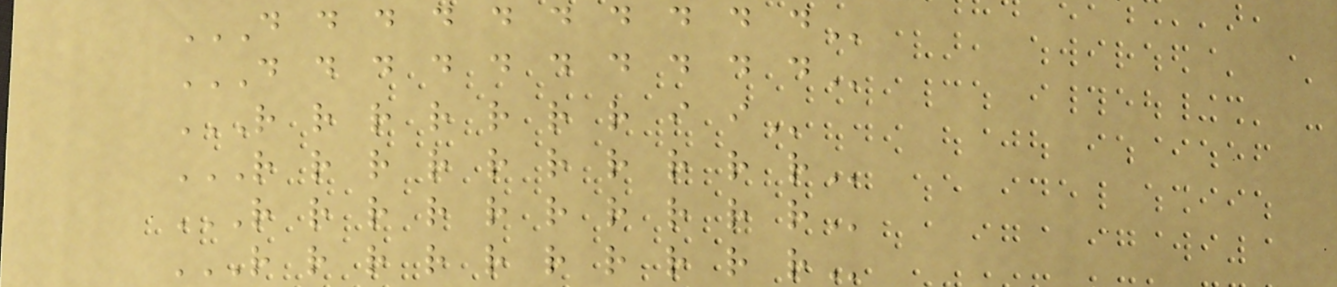D D D D D D D D D D
D D D D D D D D D D
R R R R R R R I I
R R R R R R R R R R
R R R R R R R R R R
R R R R R R R R R R
